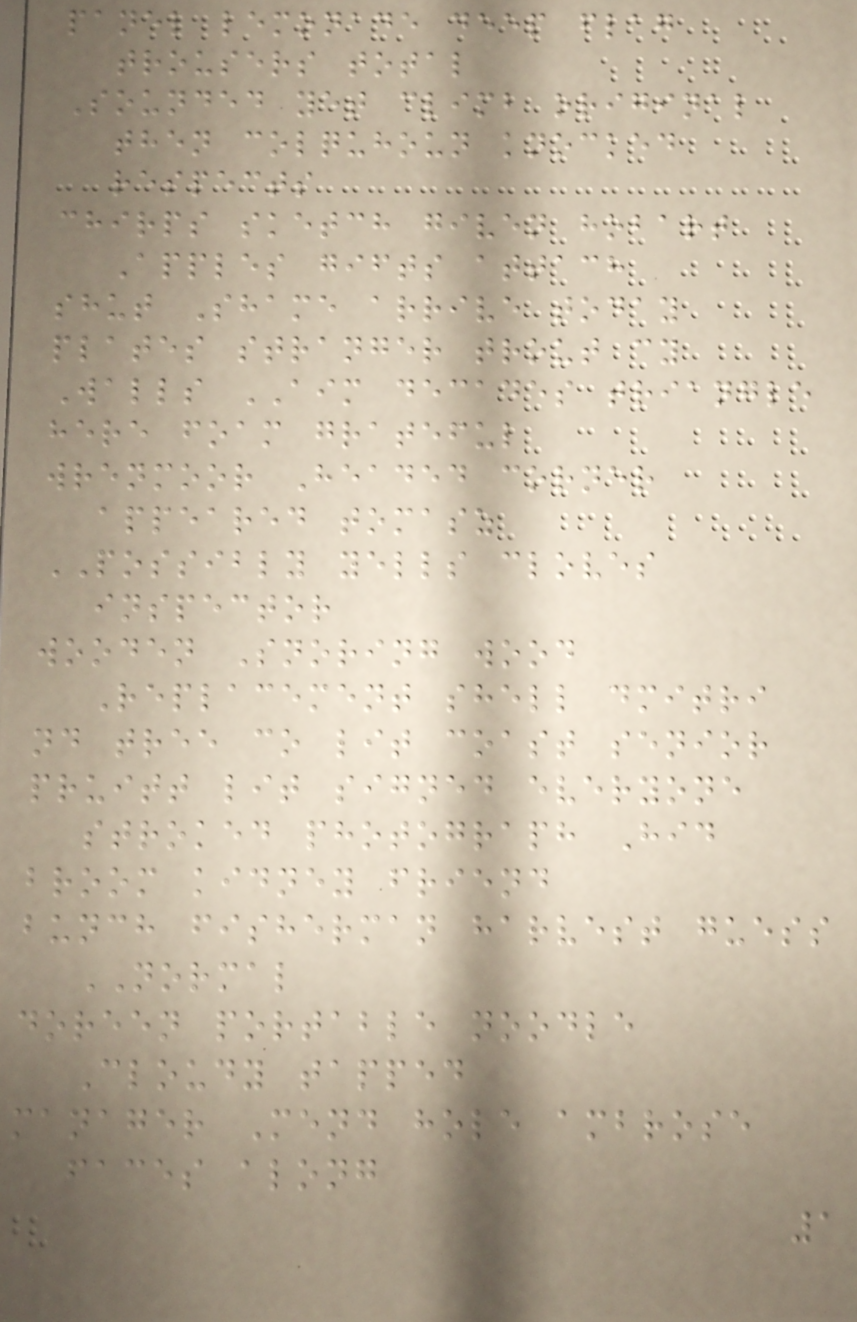panel lemonade deep flag
trousers total
Sounded yet climb original
then colquhoun knocked
respects
chirps sketch given hobart
Apples gifts attach
shut Shame arrive today
plates stranger trout cy
Walls AIM decades triangle
here foam grateful
wrenmoor Headed corner
appeared tomasz
POSSIBLY yells cloves
inspector
wooden Snoring wood
Replacement shell dmitri
nd tree co lit coast senior
pruitt lit signed everyone
stroked photograph Hid
broom kidney friend
bunch fisherman harvest guess
NORMAL
doreen portable noodle
Cloudy tapped
manager Mend hole ambrose
faces along
1
